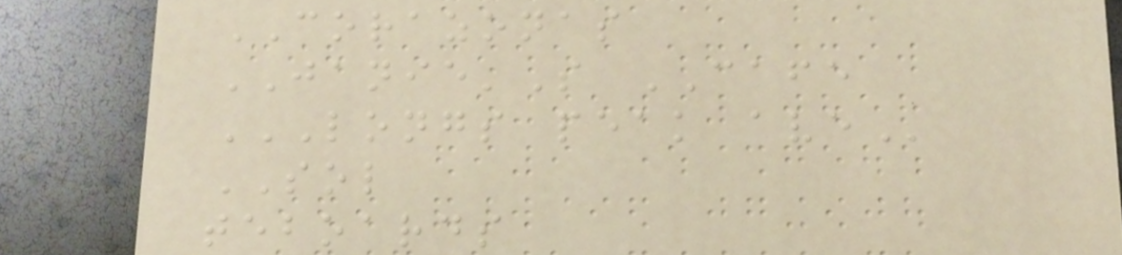CORAZONAS
JANIE'S CAFE
LONGS PEAK AVE
SOL
teboards
